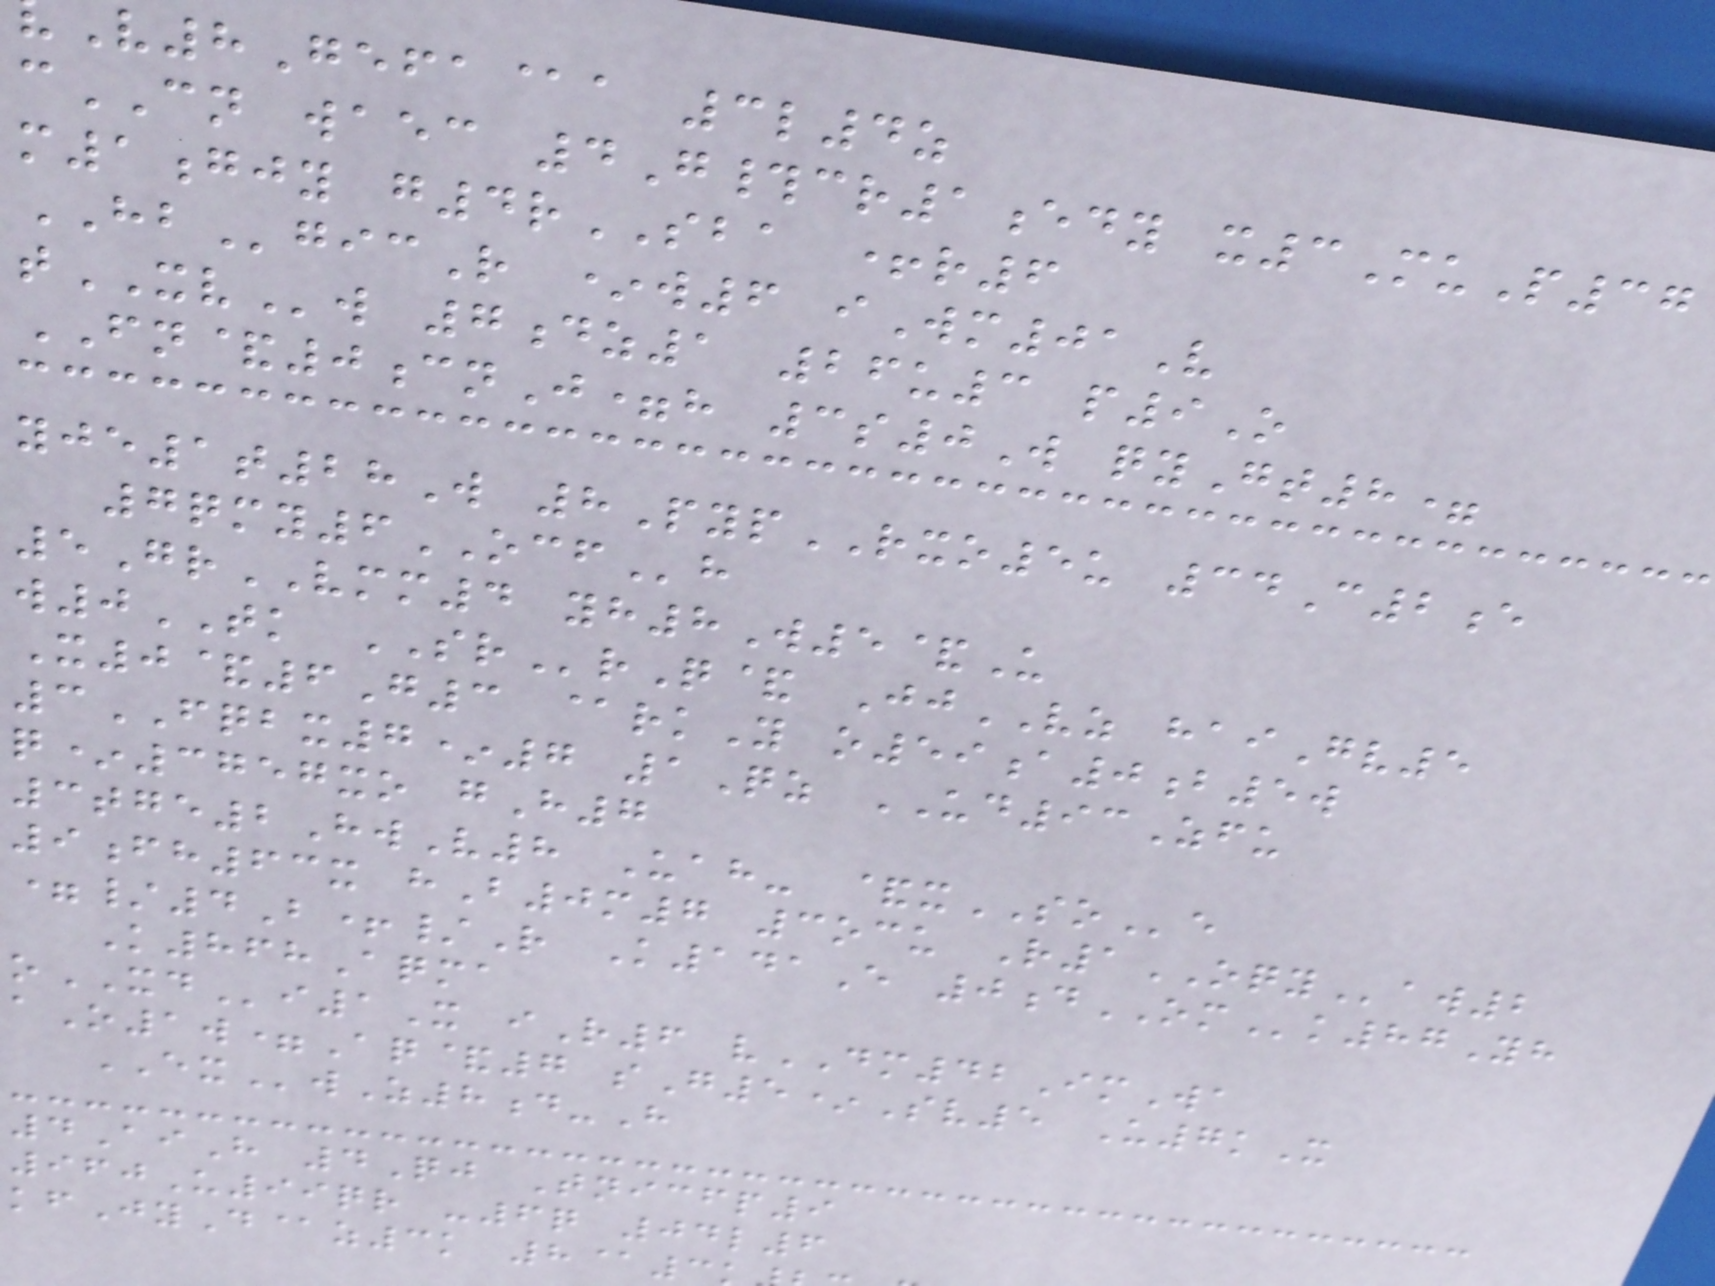8Gefa@a 3l4z
cCN waec 4G#cr1edy x3MuP37
m1gjy g4rSBA +r6
HBgicR *w6 iWm01V
tXVw 7dz1 26u3 p9O
FN&0cnJ=h 3s0W qyGt8=
yje1t28W 8PypRXO5u 34C2e
7qmy6OCFh
5GrVMM4 yh8W5&U
w0TK SRrQ& JjVZ haiGv5
X0&6G3 @rkY o59a0b5w
3FQBX7*7 1Qz UD93Zfu
q*3757xo gH7
3tge2HwV8 Uah- &xSOe
9fh63x hB0m7 3ocu R1OQYaw2
=/4B+/R K141E 0dOMk87Yh
K868Aqma
oXDi1X iR6 vDM42ImWa
aO1w=Aq&7 sG5*Sv5 U7kX
EXwZ8d-H
4AiH 4Qj Tnicfp9
960U99qr -6q 04l6
kfJyD@z3k 8@3
